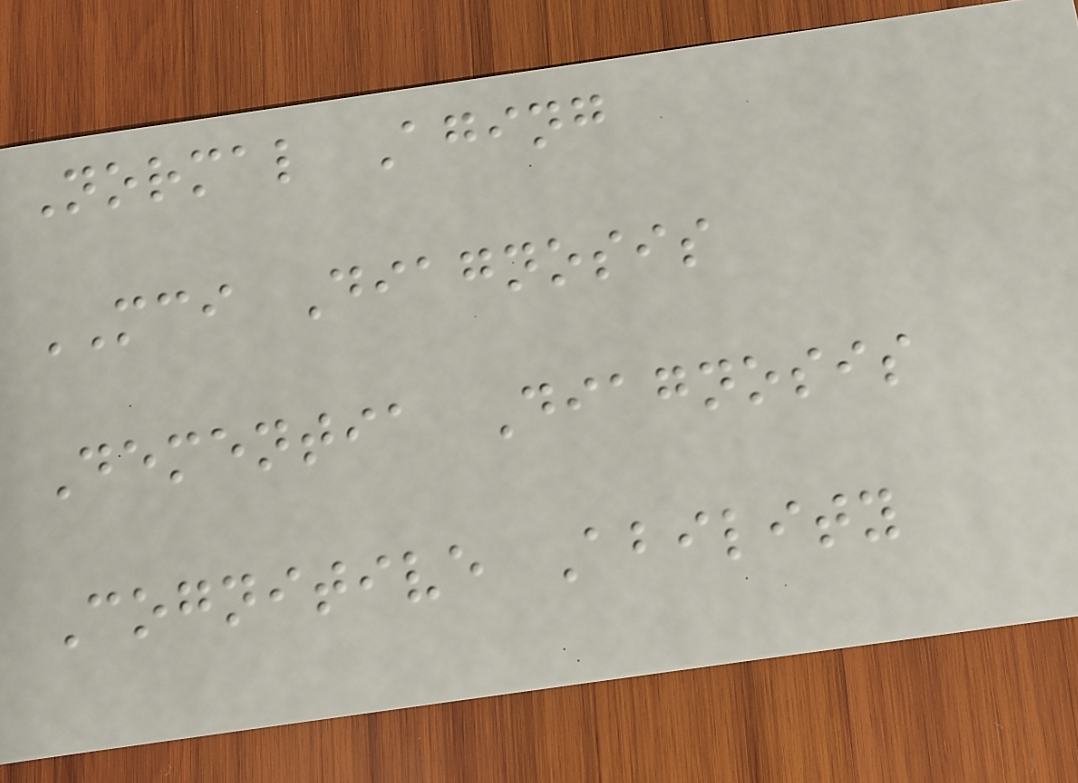Normal Aging
MCI Diagnosis
Dementia Diagnosis
Cognitive Ability
